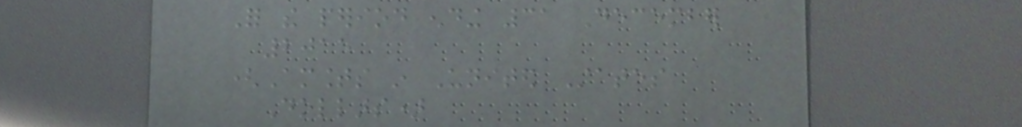For the period ending 31 December
2015
(Amounts in United States
Dollars)
